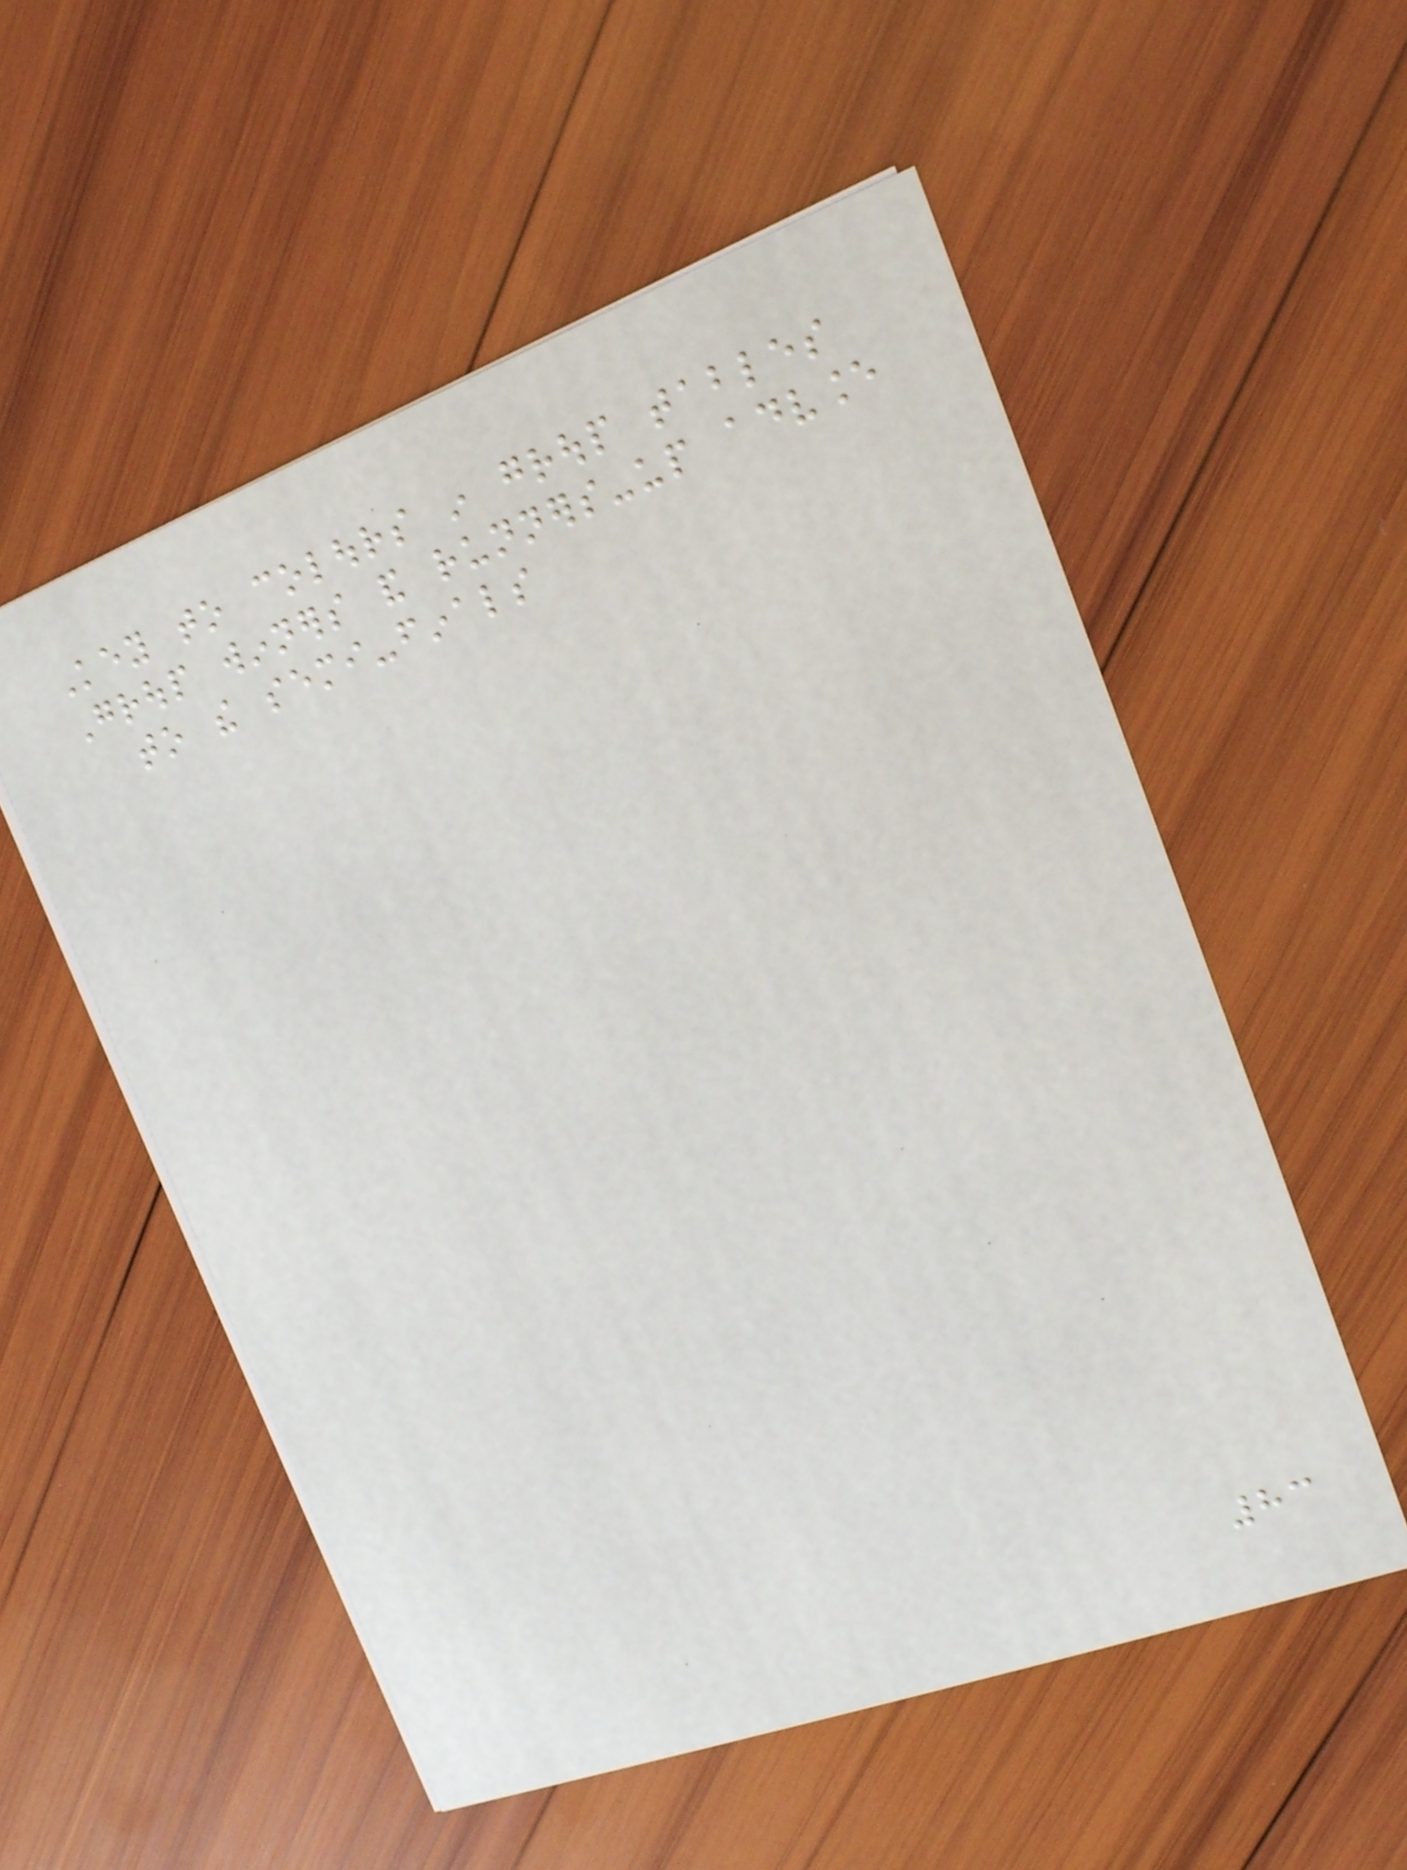Key to colours in group tables
Group winners and runners-up advance
to the semi-finals
83
